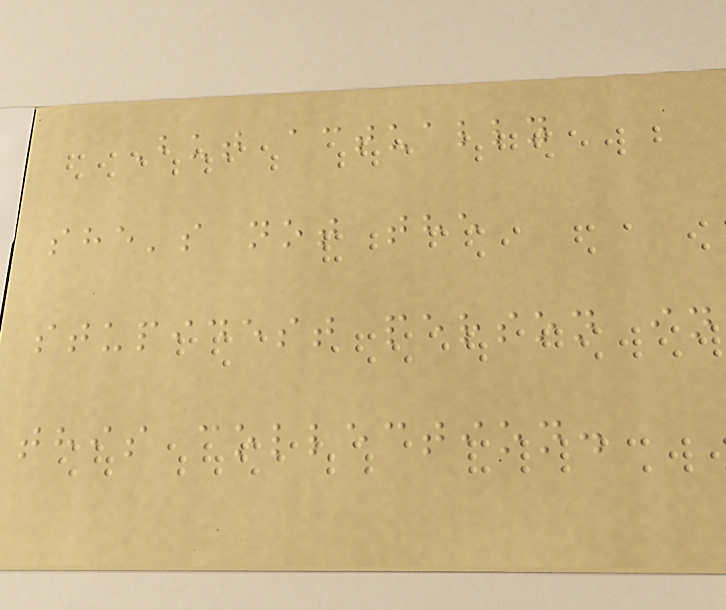But actually
she's not the
stupidest person in
this collection.
